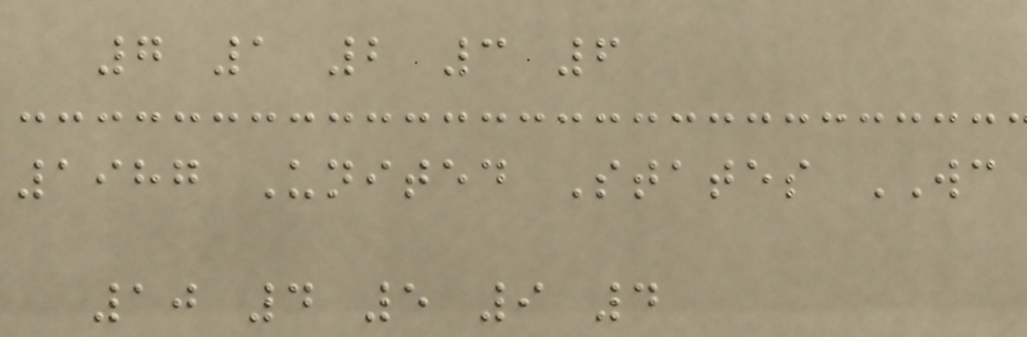7 1 2 3 6
1987 United States WC
10 4 5 9 4
